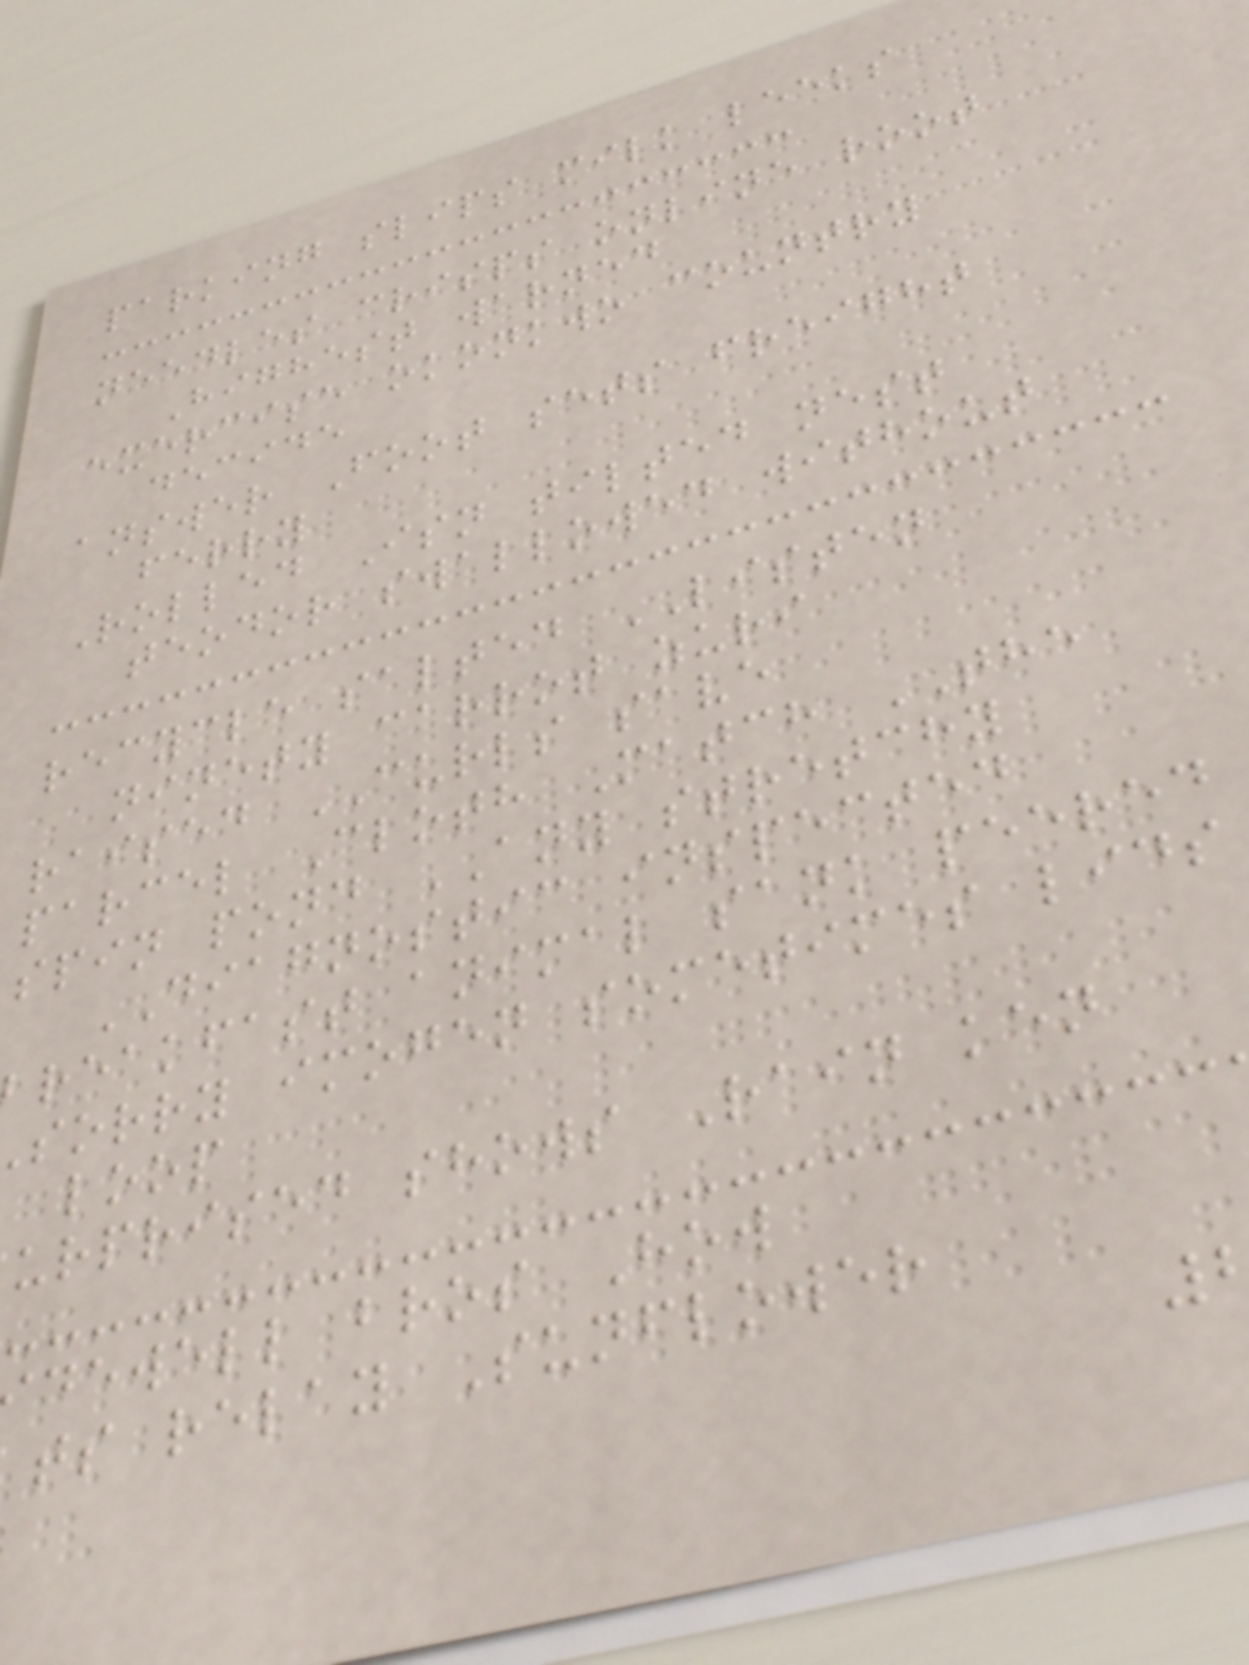parking slips milk leeks
needles crisps online root
Highest warned
exercise okonkwo country
decide
answer Foot sets freight
ferry
Rolled Isn tilted nest
teodor swallowed without
recycle salted LISTEN
ninety carrot zuri
raised CURLS save
parcel Cloth Match THE
spin pond ANY stretchy
DIAGNOSTIC inspected
reakfast animal sank peered
sorry imogen sometimes lids
loop
urprised shows Rain ken
dewell bros How
ts relay Sunflower
